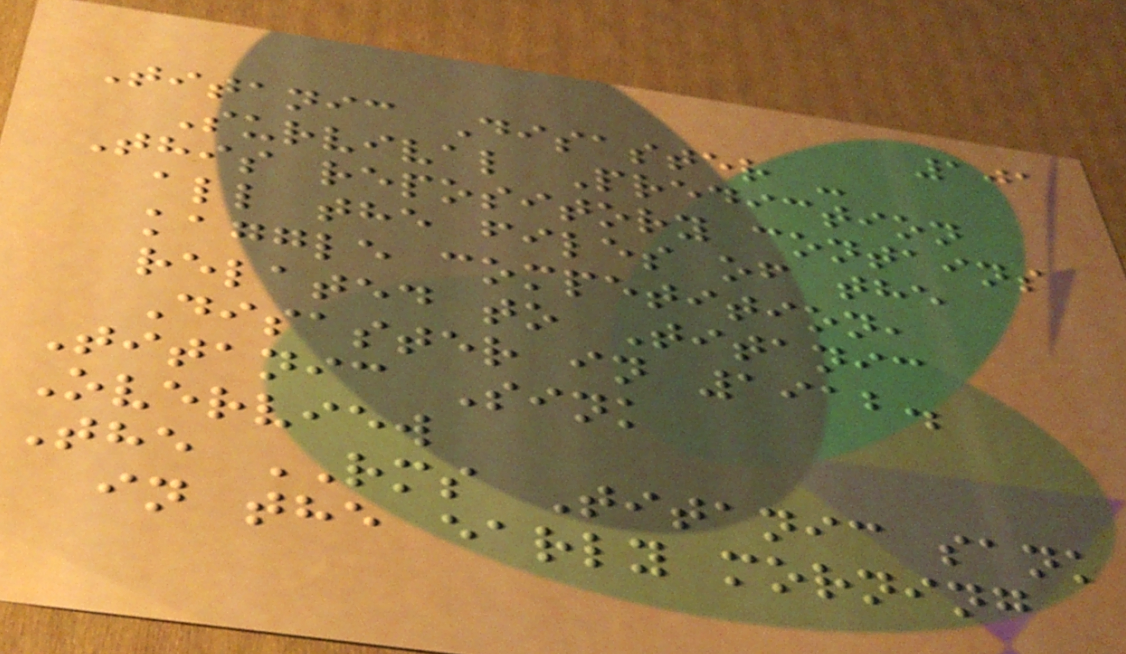101
Titanic Disaster -
Survival Prediction
This repository contains
all the files of the
kaggle competition,
related to Titanic
Disaster in 1912.
Titanic Sink
Overview
The RMS Titanic sank
in the early morning
